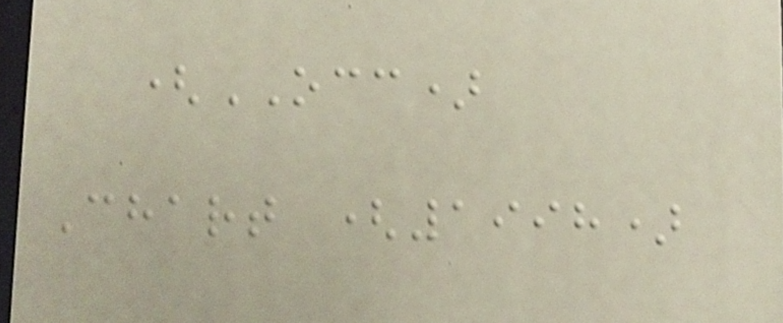(OCC)
Chart (1998)
